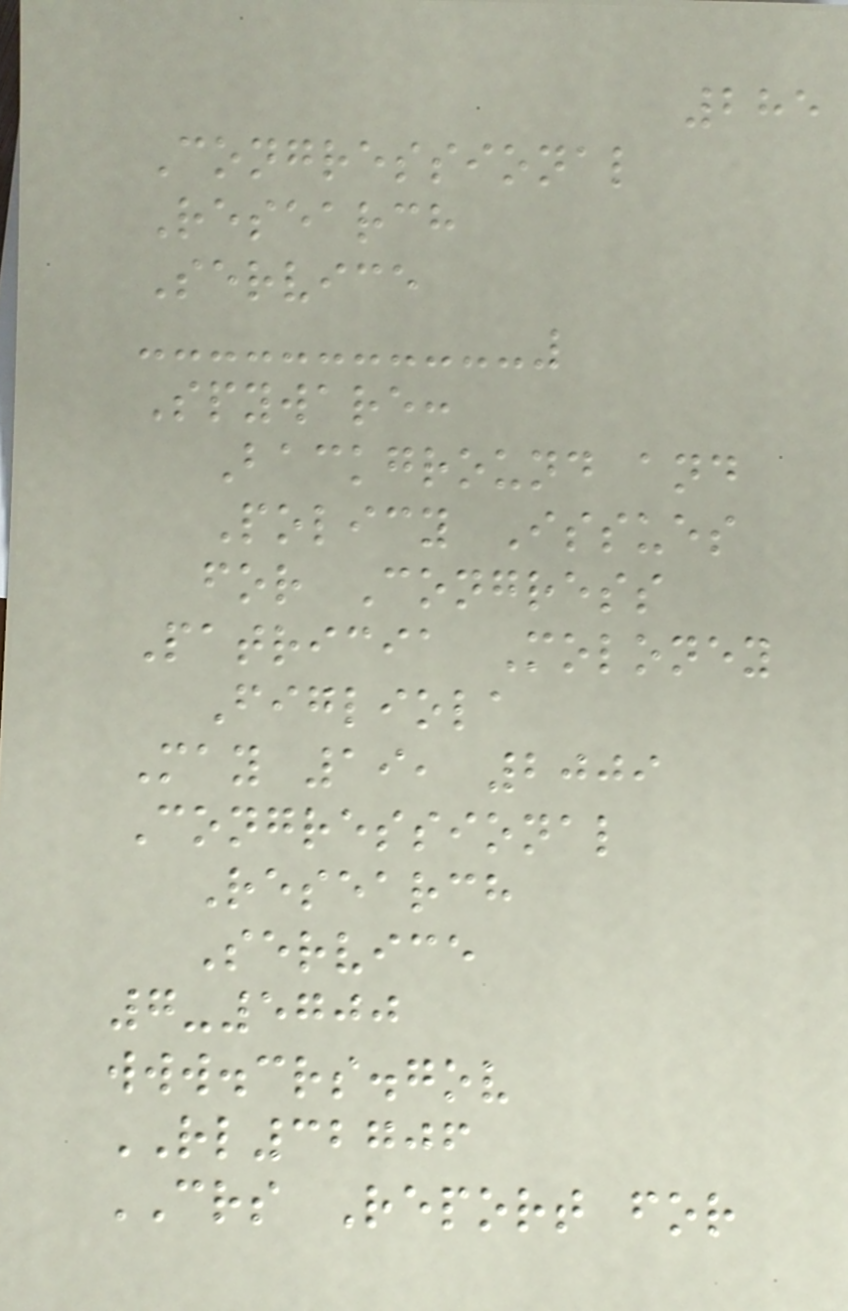285
Congressional
Research
Service
Spyware:
Background and
Policy Issues
for Congress
Patricia Moloney
Figliola
May 19, 2009
Congressional
Research
Service
7-5700
www.crs.gov
RL32706
CRS Report for
